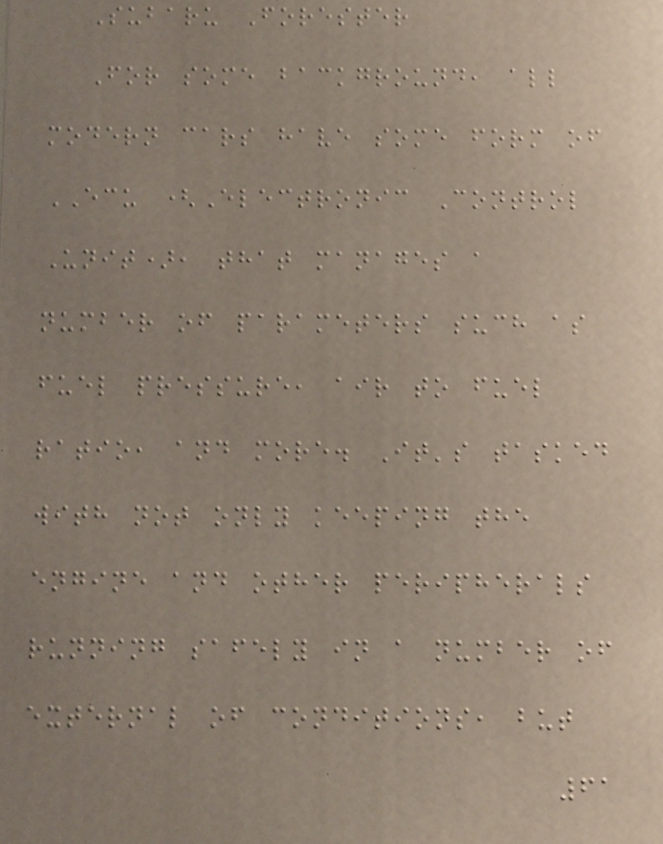Subaru Forester
For some background, all
modern cars have some form of
ECU (Electronic Control
Unit), that manages a
number of parameters such as
fuel pressure, air to fuel
ratio, and more. It's tasked
with not only keeping the
engine and other peripherals
running safely in a number of
external of conditions, but
61
